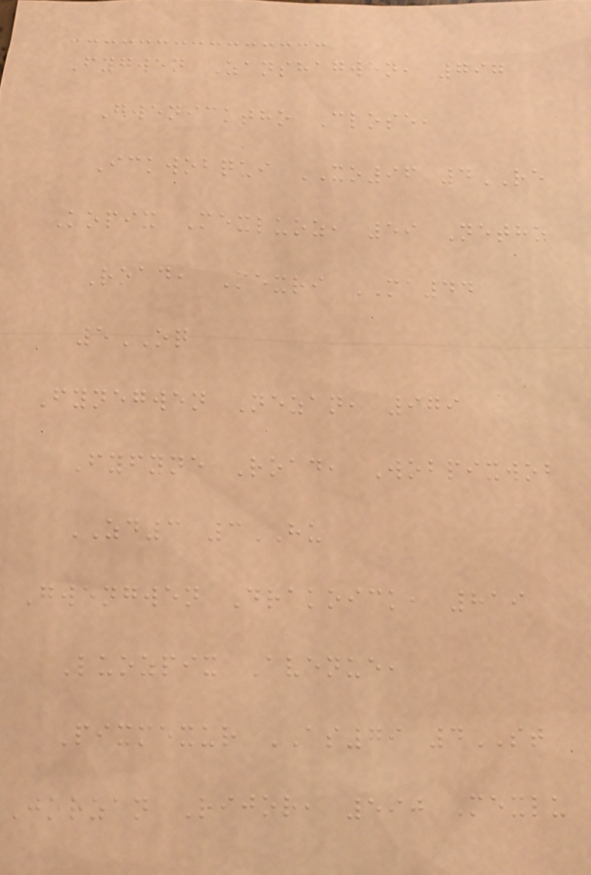Fygwen Zanshagwen, 797
Gwenicktho Close,
Ickwobqui XO96 4RE
Kopix Mexluoz, 59 Netho
Road, Mexri MA44
5OQ
Fynegwen Nezan, 979
Fyfyne Road, Wobpixwob
ZD3 3HU
Gwengwen Drakoick, 819
Luozpix Avenue,
Pixmexur AS79 4ST
Jorzan Rijor, 590 Mexlu
